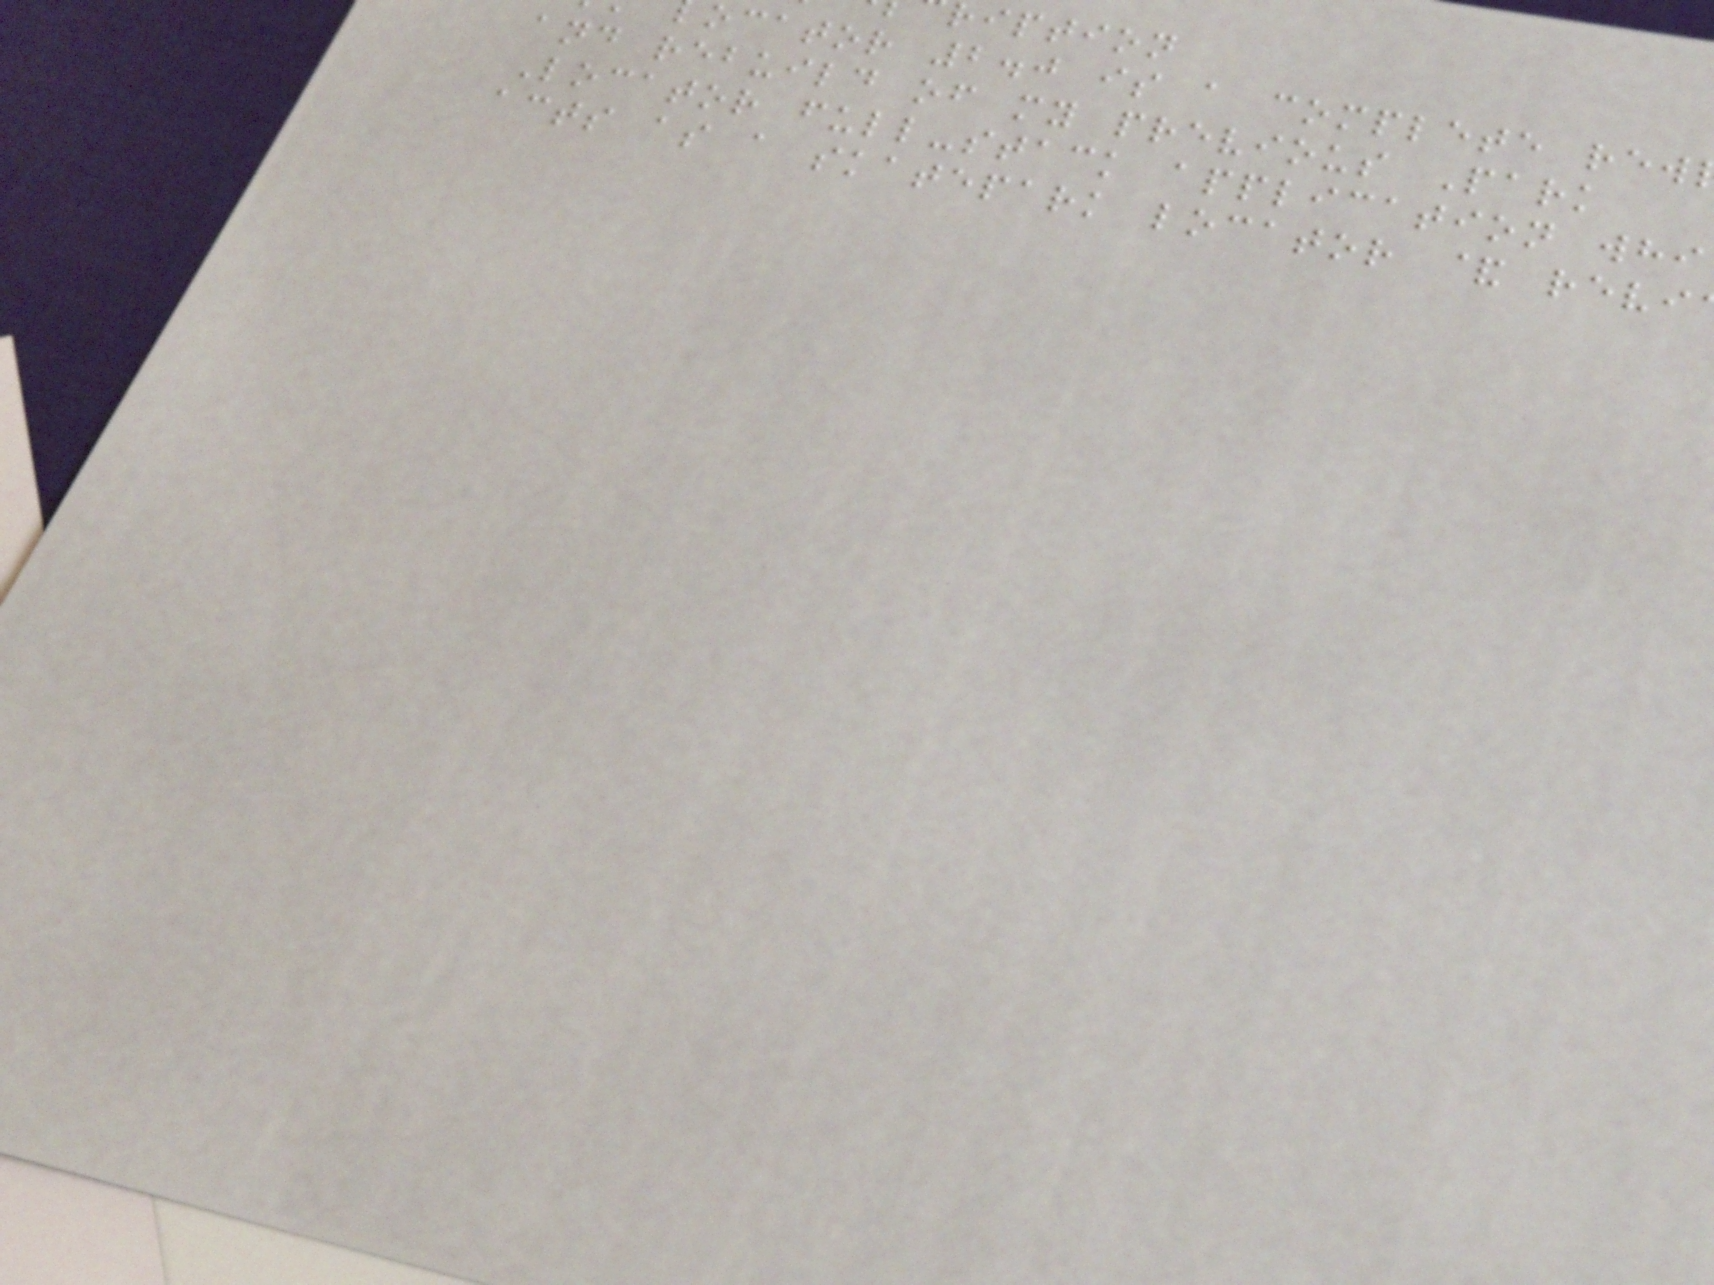ription
ocator 2.0 is a complete rew
and rebuild of my previous Park
Locator full-stack application whi
acts as a skatepark locator & revi
